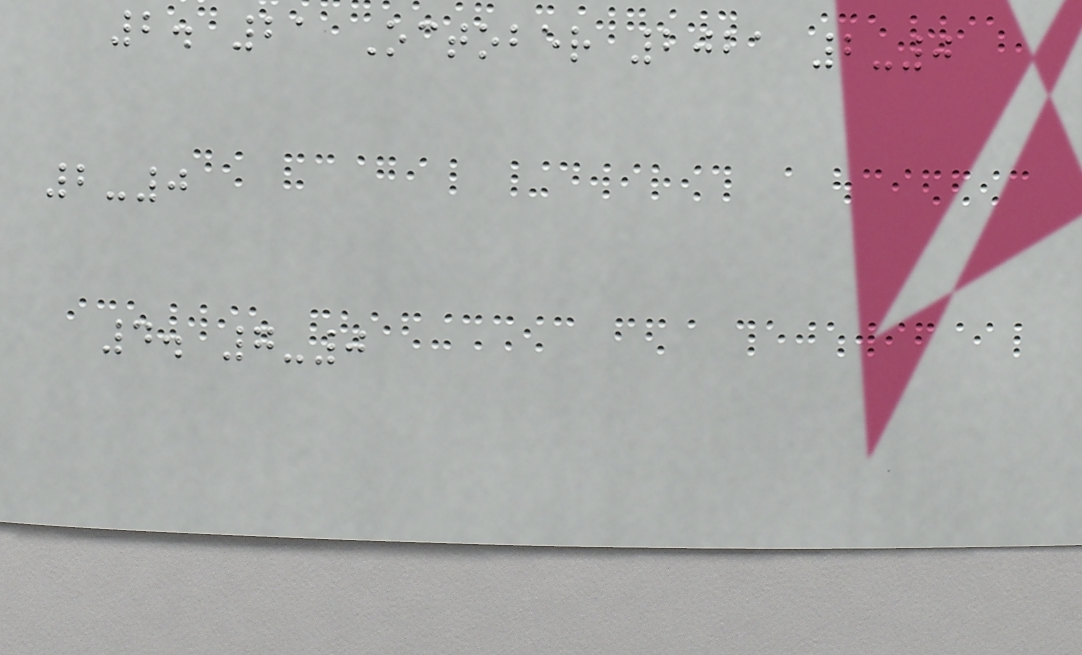2. 21 October 2021 2-0
2-0
4. 7-0
